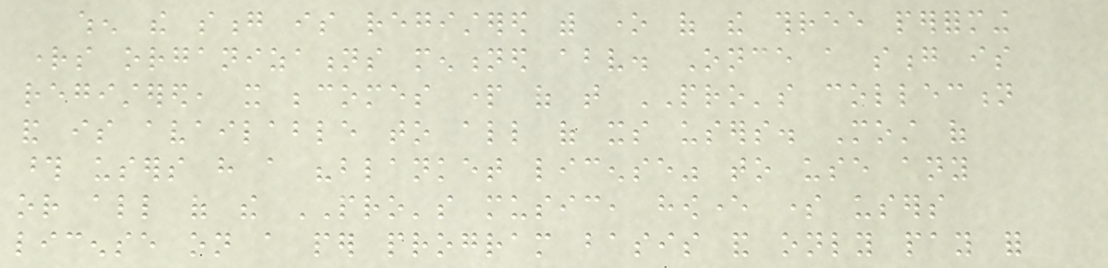when the song is registered with one of the three performing
rights organizations mentioned above. Once a song is
registered, it becomes part of that PRO's collection
and is available to all of its users. Most of
those users have a "blanket license" to use any
or all of the PRO's music, however some users
license on a per program basis and only pay for
